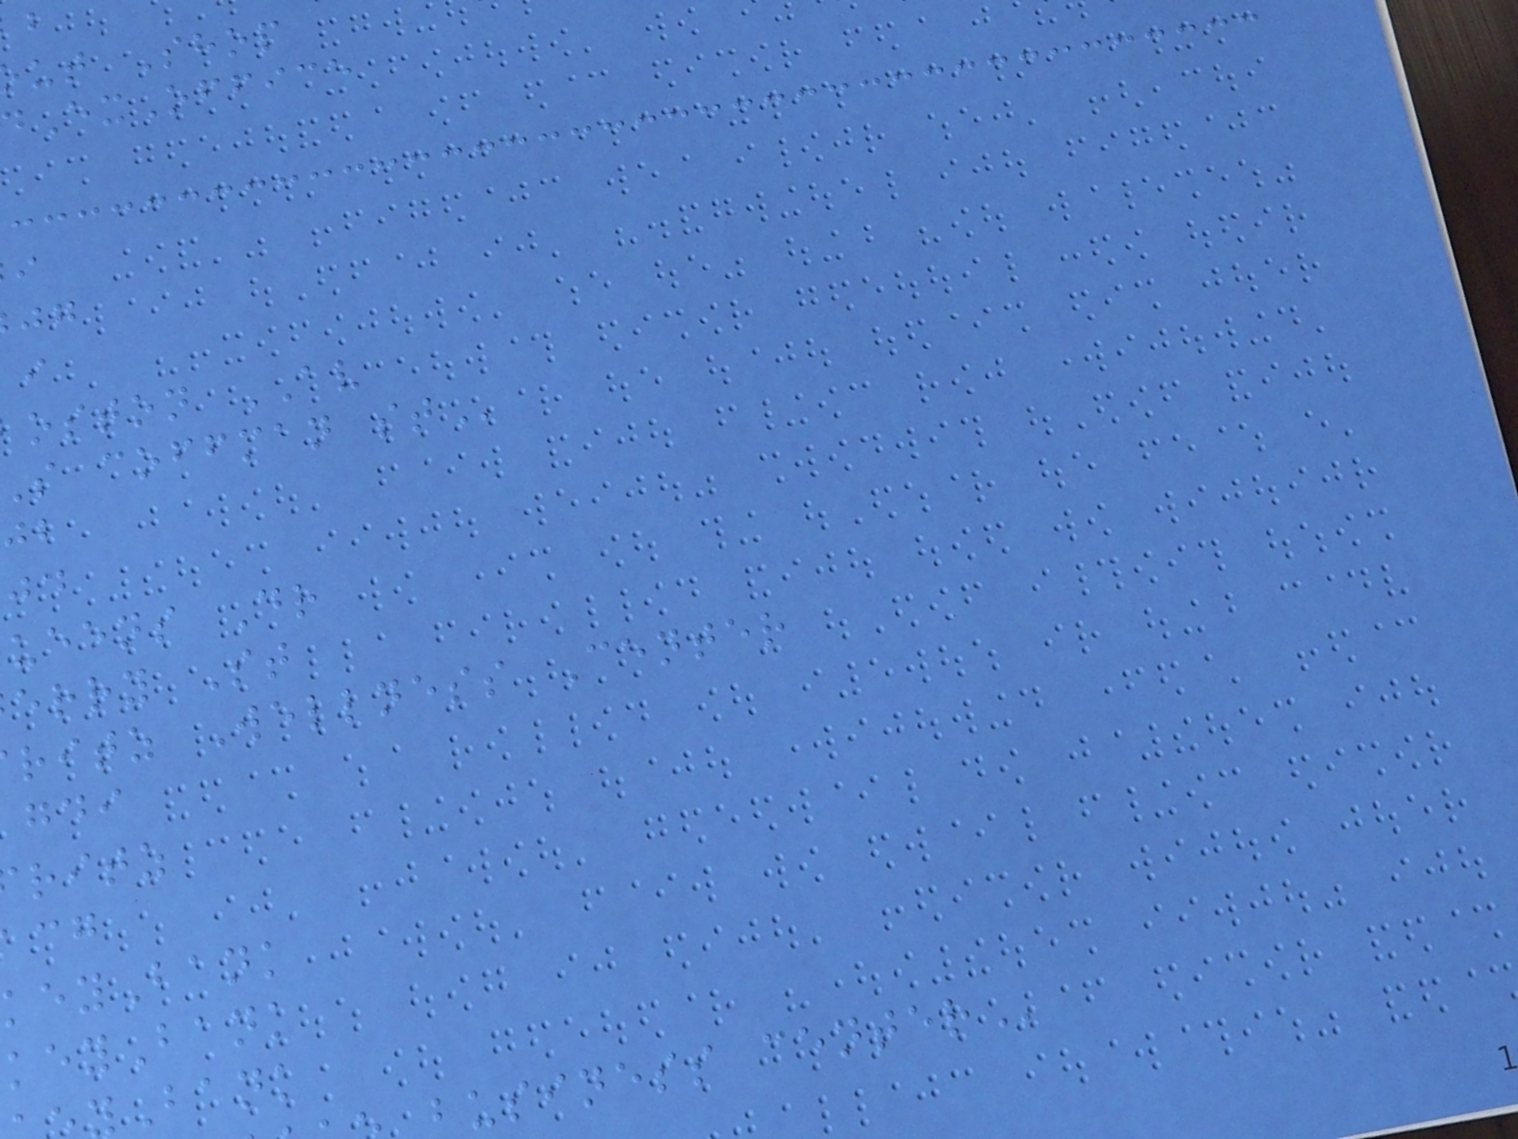ut Shop
dExOffice
oston AV
s coffman
ueens Dr
erry St
ritz Wellness Center
ritz
eyBank
eyBank
Bank
business
